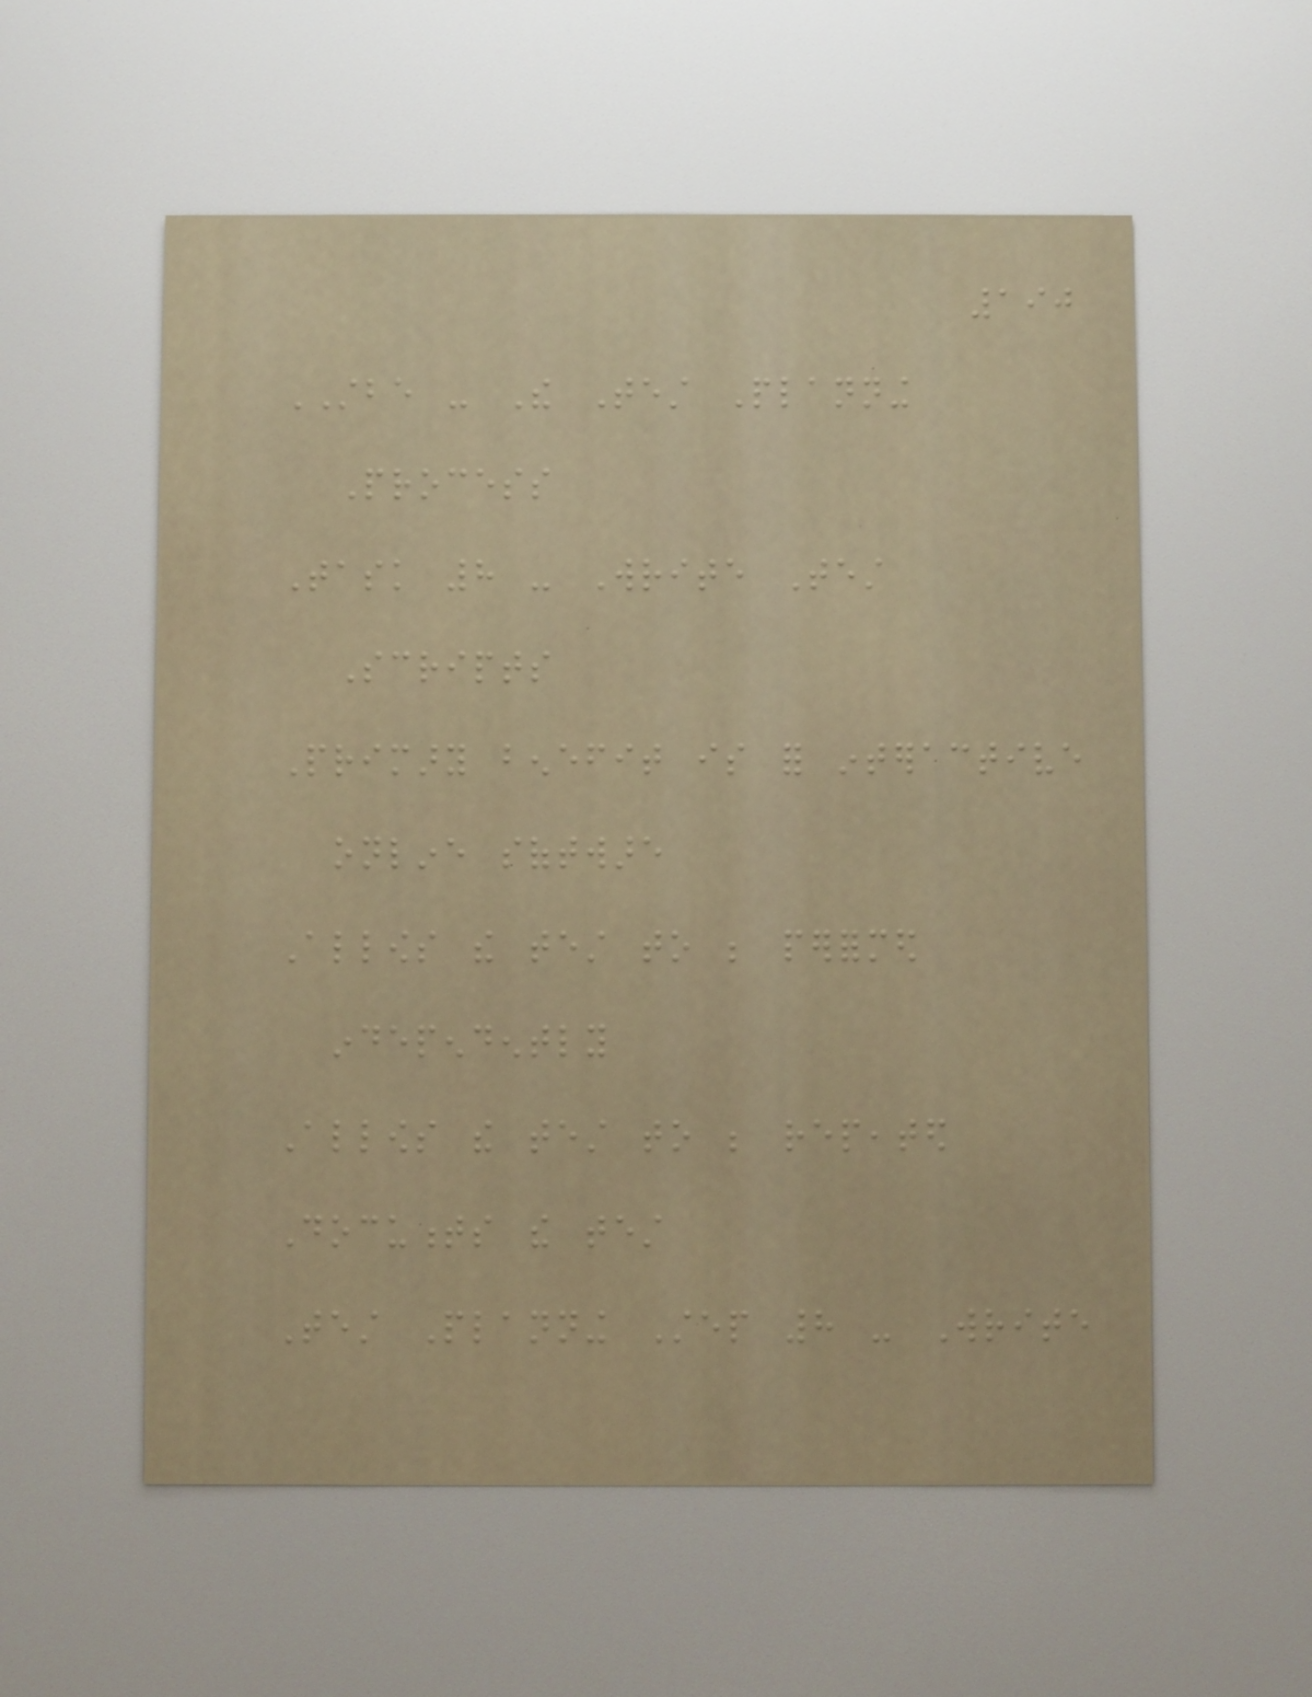190
STBE - The Test Planning
Process
Task 8 - Write Test
Scripts
Primary benefit is for interactive
online software
Allows the test to be performed
independently
Allows the test to be repeated
Documents the test
Test Planning Step 8 - Write
